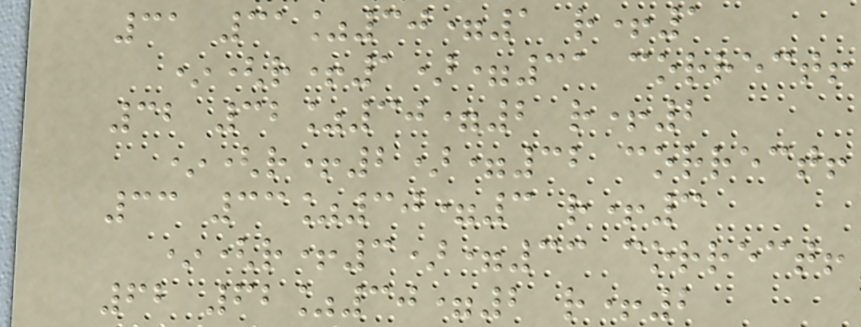31 31%30=1 r+1
*(r+1)=31 correct!
32 32%30=2 r+2
*(r+2)=32 correct!
33 33%30=3 r+3
*(r+3)=33 correct!
62 62%30=2 r+2
